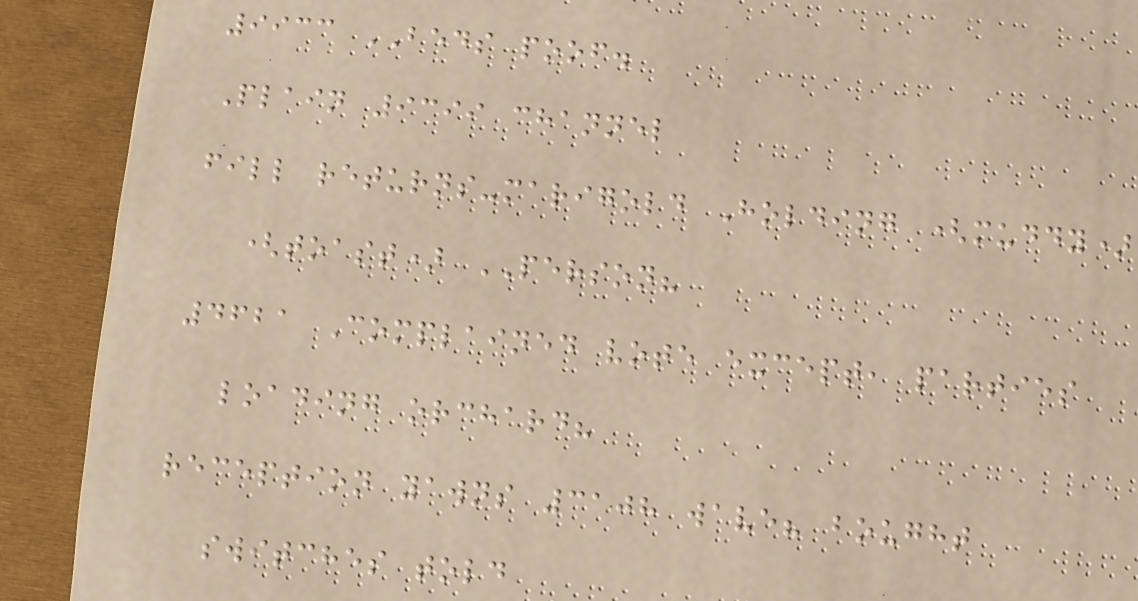9933 BEDS poof.
Plain 9399 channel
fill returns-marigold Holding (muddy)
(toast) PERSON?
4621 Complained vote except, parties
loading orchard?
reception yawns 3108 wave? bought
switches told
